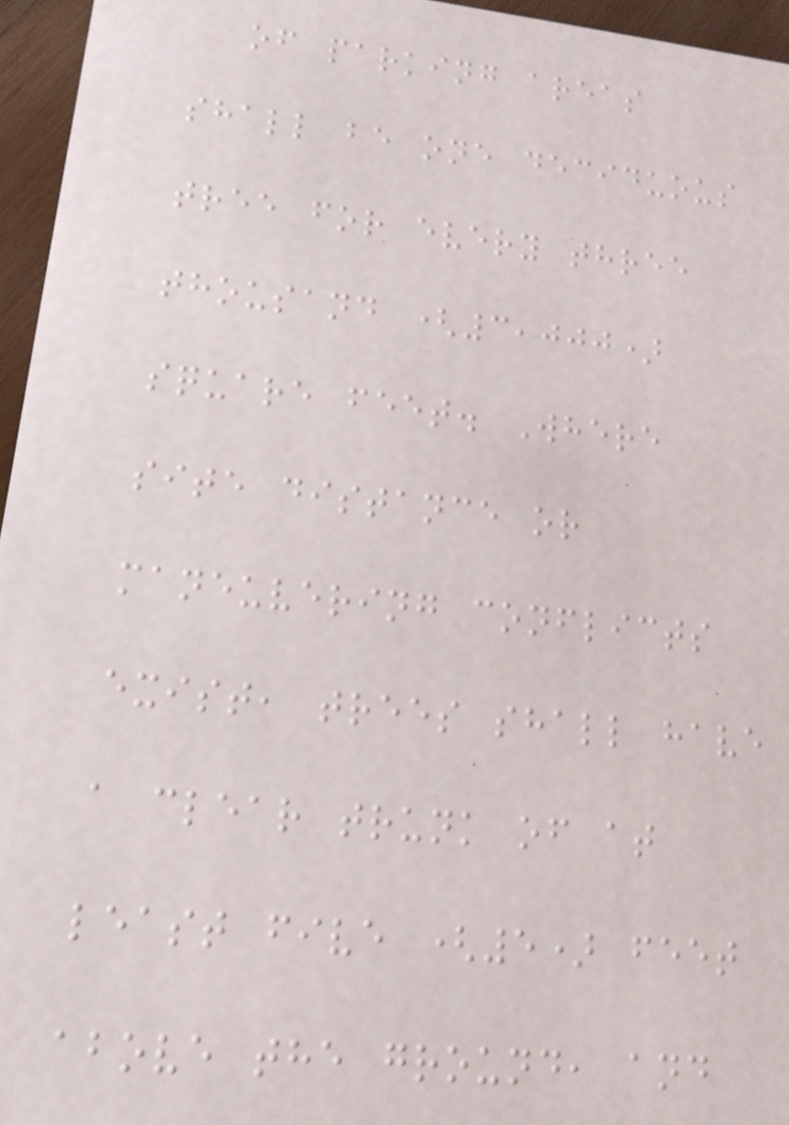of parking areas
shall be one deciduous
tree for every three
thousand (3,000)
square feet. Where
site distance or
maneuvering conflicts
exist, trees shall have
a clear trunk of at
least five (5) feet
above the ground, and
